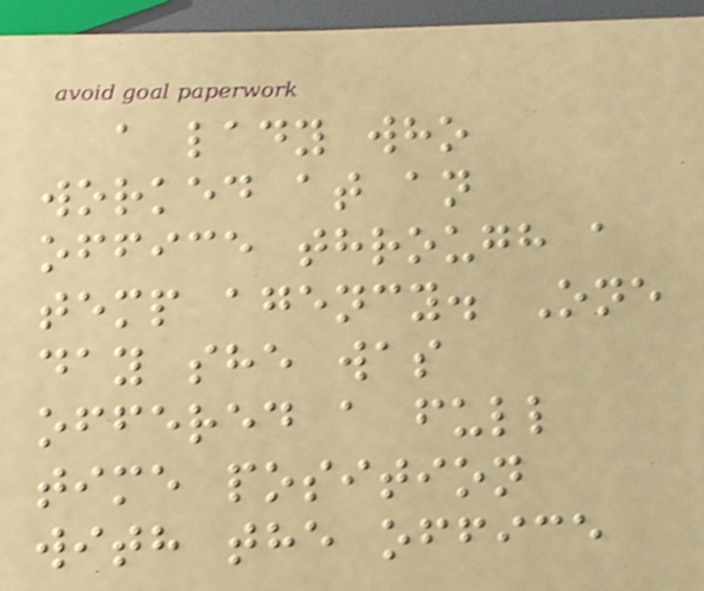a lady who
worked at an
office through a
temp agency. One
day she was
offered a full
time position
with the office
